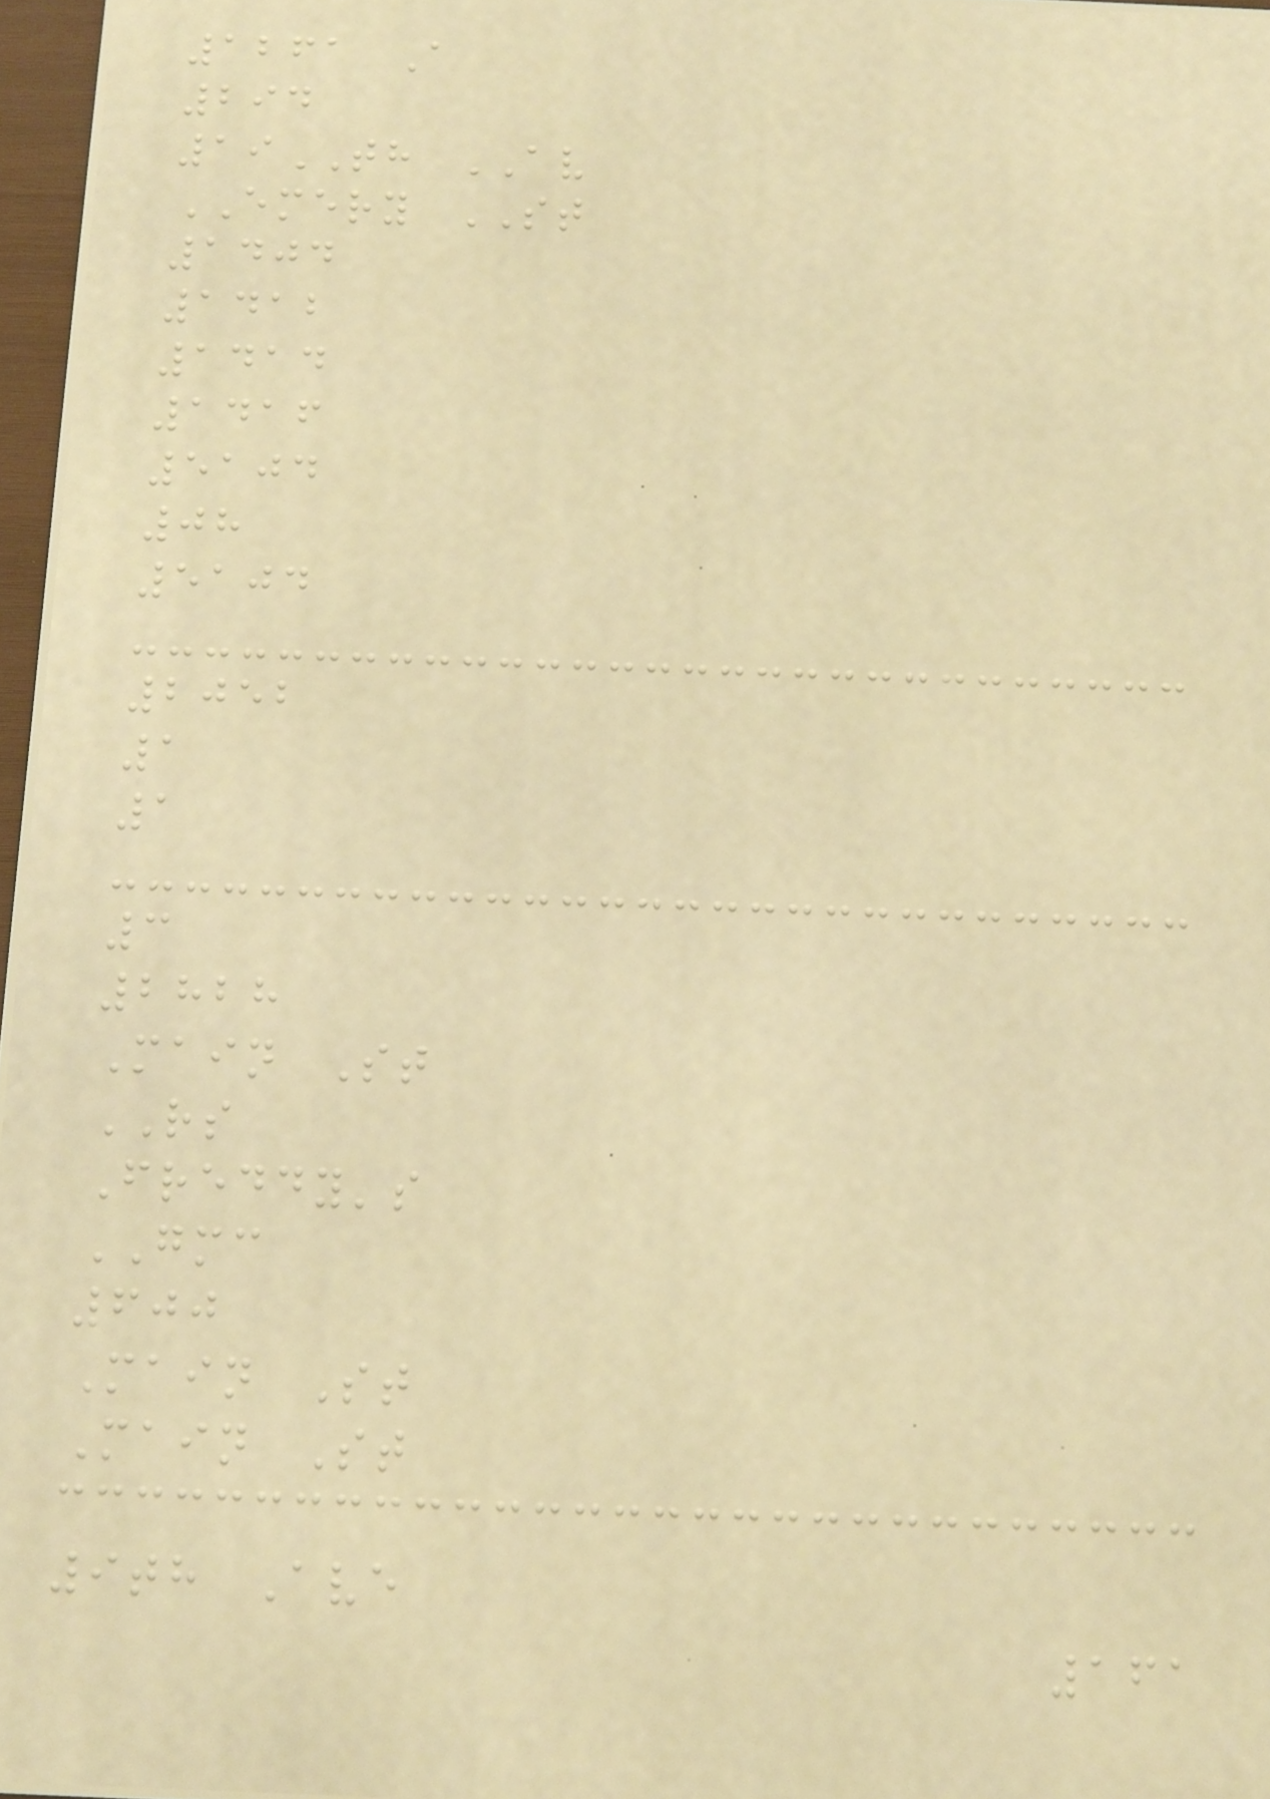1261 A
294
19TH AV
EMERY ST
1404
1412
1414
1416
5104
08
5104
2052
1
1
3
2828
Main St
RS
Freddy's
GMC
600
Main St
Main St
9th Ave
161
